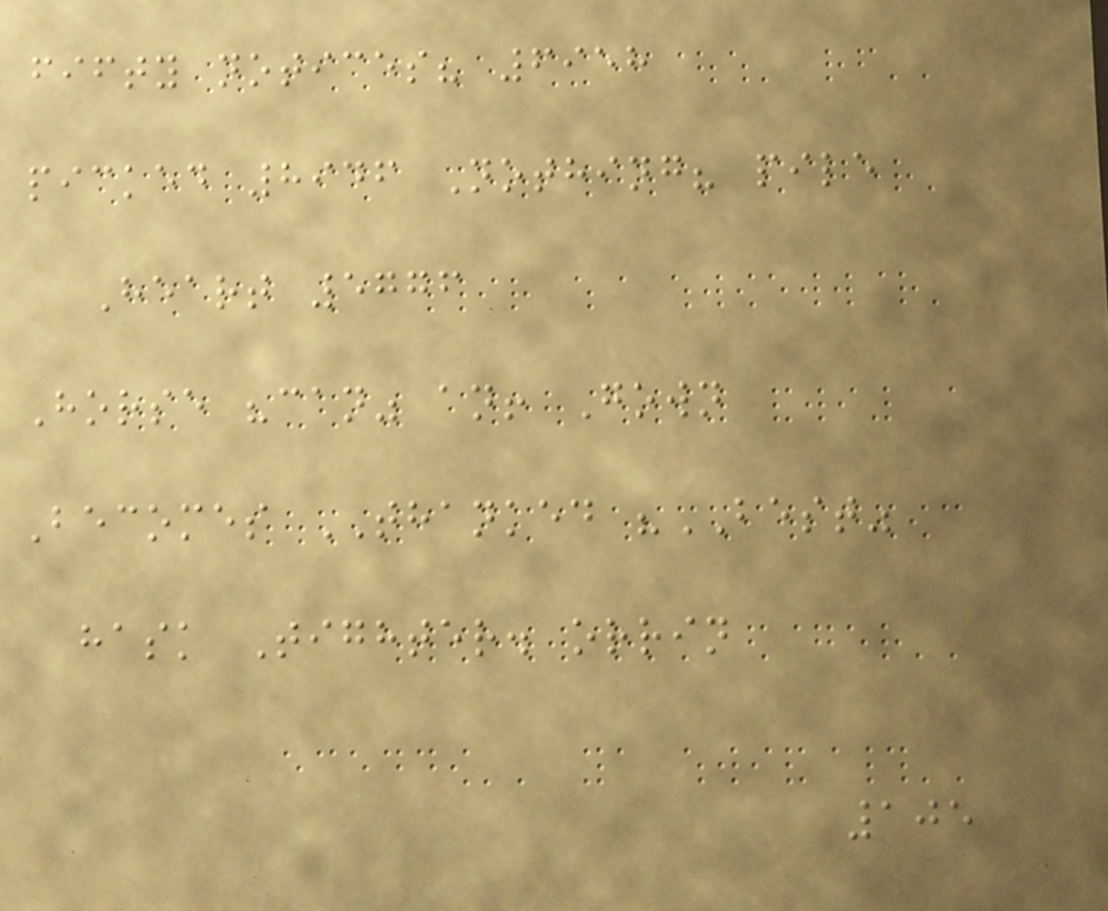fifty notices? 6958
picked 8946 Nothing? pile
Heart 5776
Horse "can" an! Gown
Becomes THANKED "BEST"
hask Tighter. orrin
105
